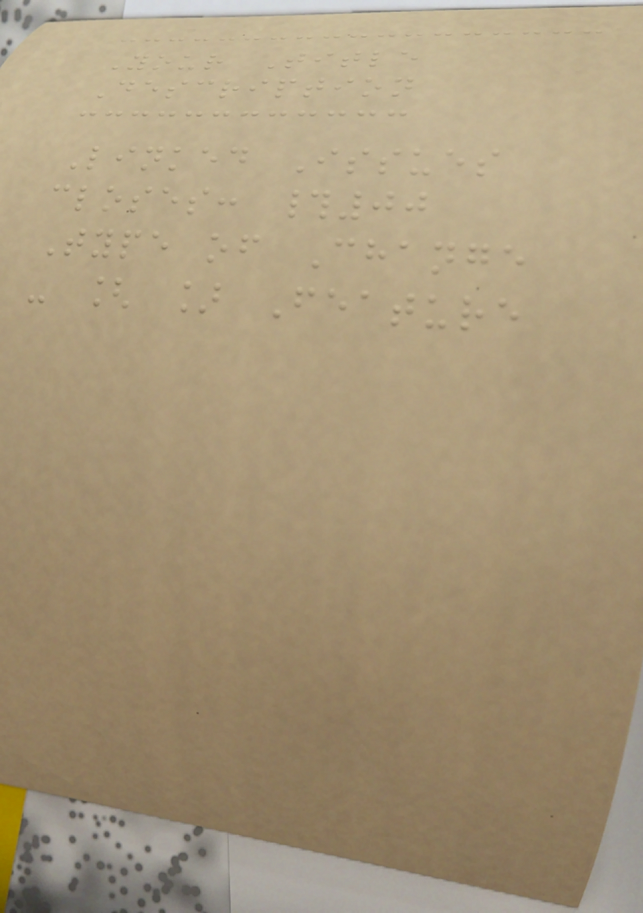Your Title
Description
Linked Issues
closes: #00
Type of Change
- [ ] Feature
